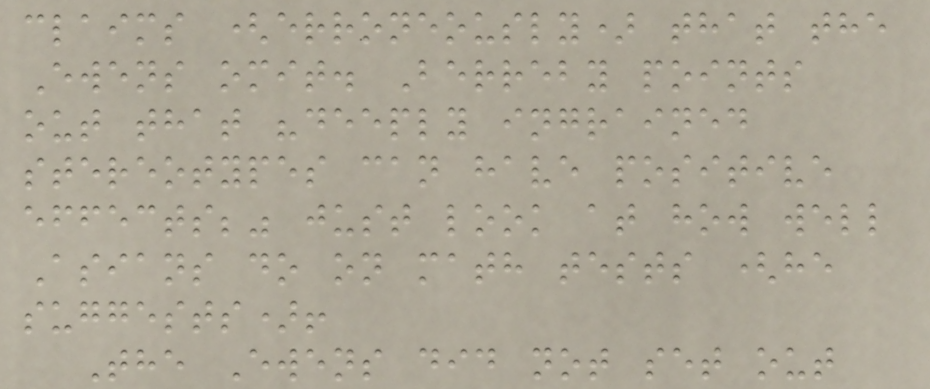claims (erroneously) that the
Ewens omit. Berreby points
out that "deeply ingrained
stereotypes can have positive
effects;" just look at how well
Asians do on math tests (he
suggests)!
The Ewens did not set out
